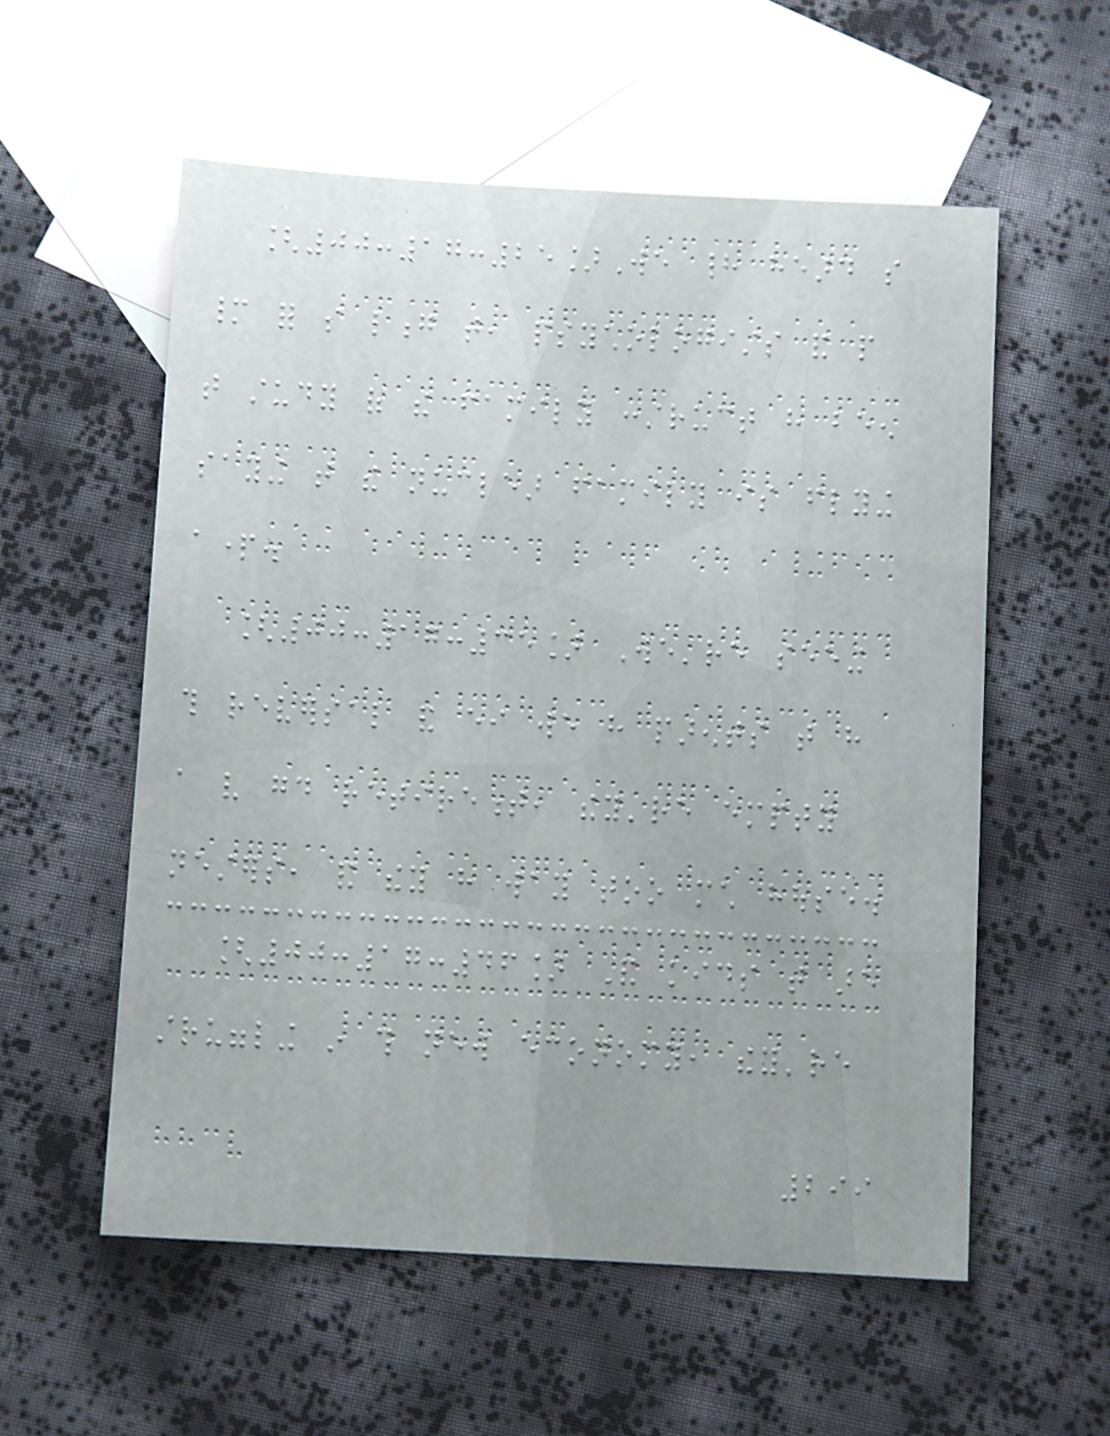[00:17:25]We had heard so
many for so long that, psychologists and people
that study of the family construct have been
saying that the nuclear family is flying
apart.
[00:17:35] We're seeing
this reversal and either we have parents that have
a very good retirement, they're empty
nesters, and they have way too much house.
[00:17:46] And kids that are
struggling in this new economy, they're
299
